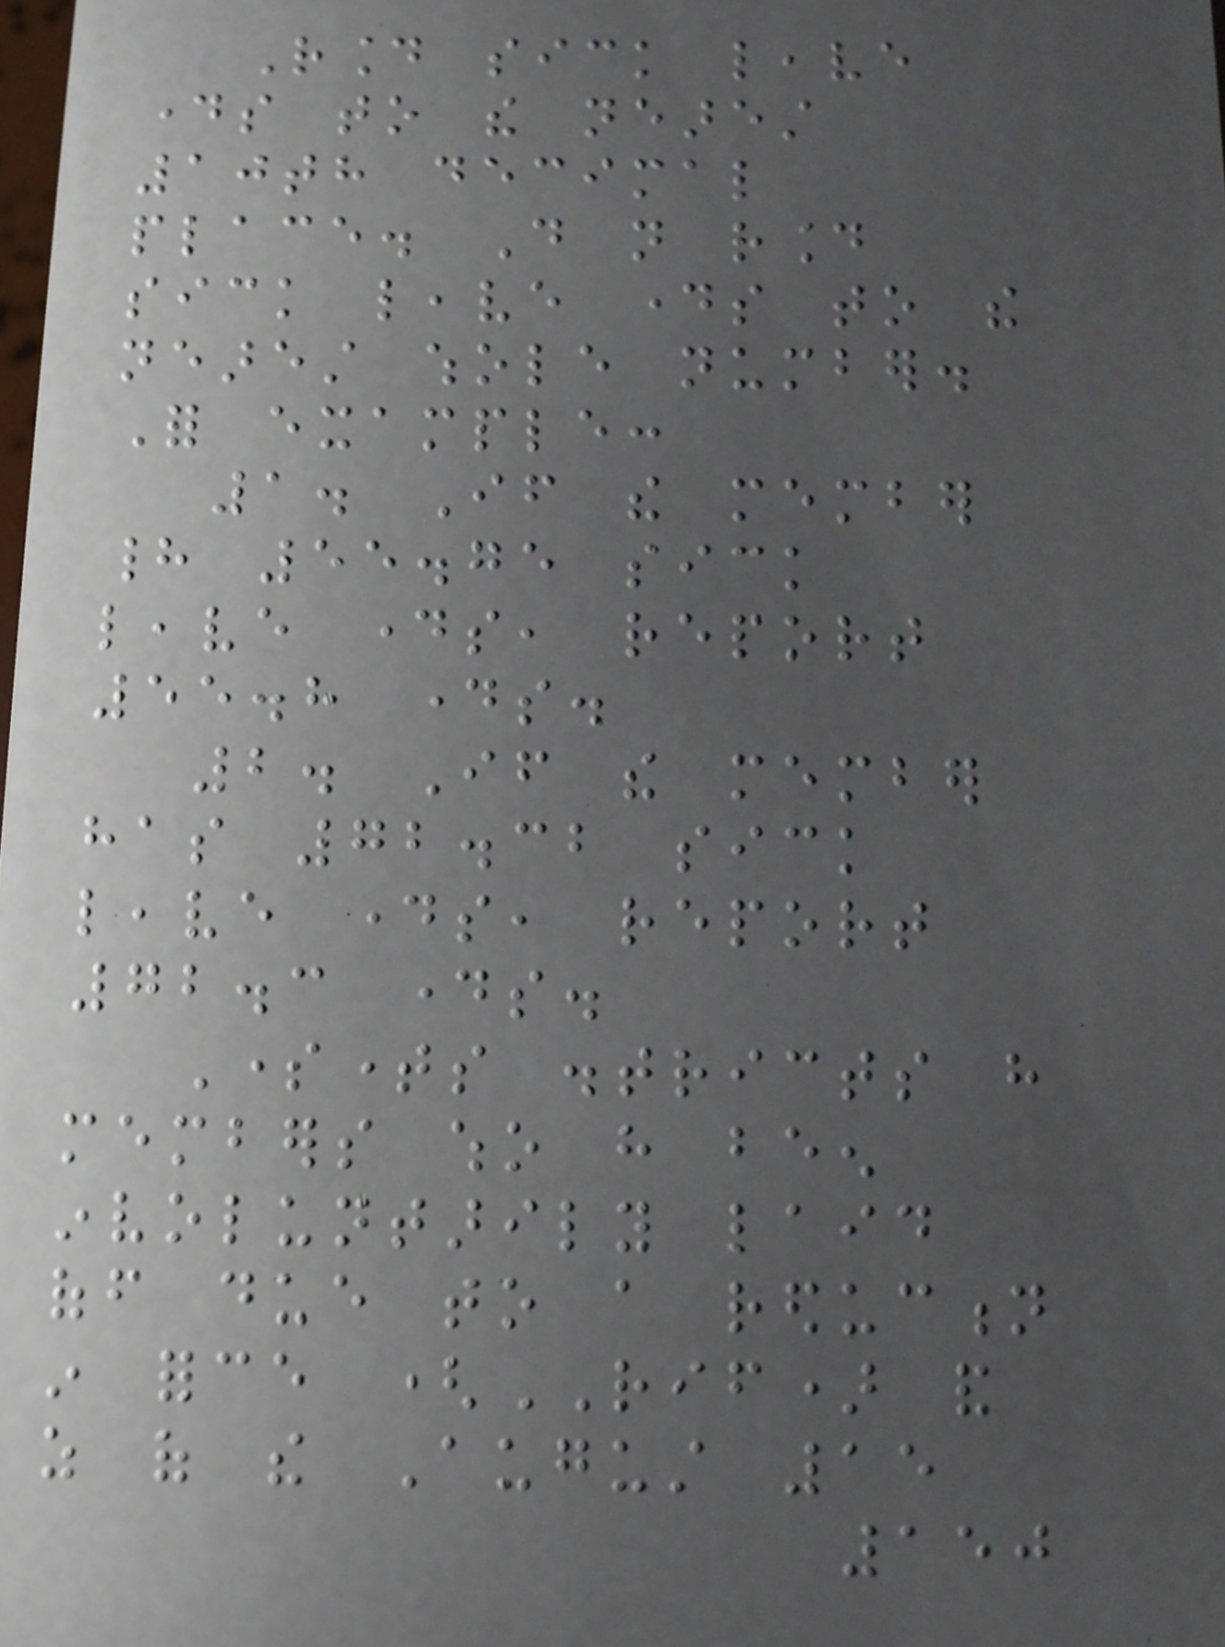Round sick leave
days to the nearest
10th decimal
place. Do not round
sick leave days to the
nearest whole number.
For example:
1. If the member
had 55.75 sick
leave days, report
55.8 days.
2. If the member
has 72.32 sick
leave days, report
72.3 days.
Sometimes districts have
members who have been
involuntarily laid
off due to a reduction
in force (RIF) and
as of the August 15
150
